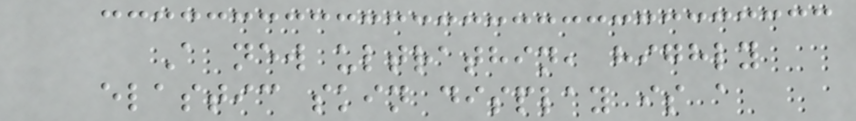A new ultrathin, highly
elastic skin display is a
